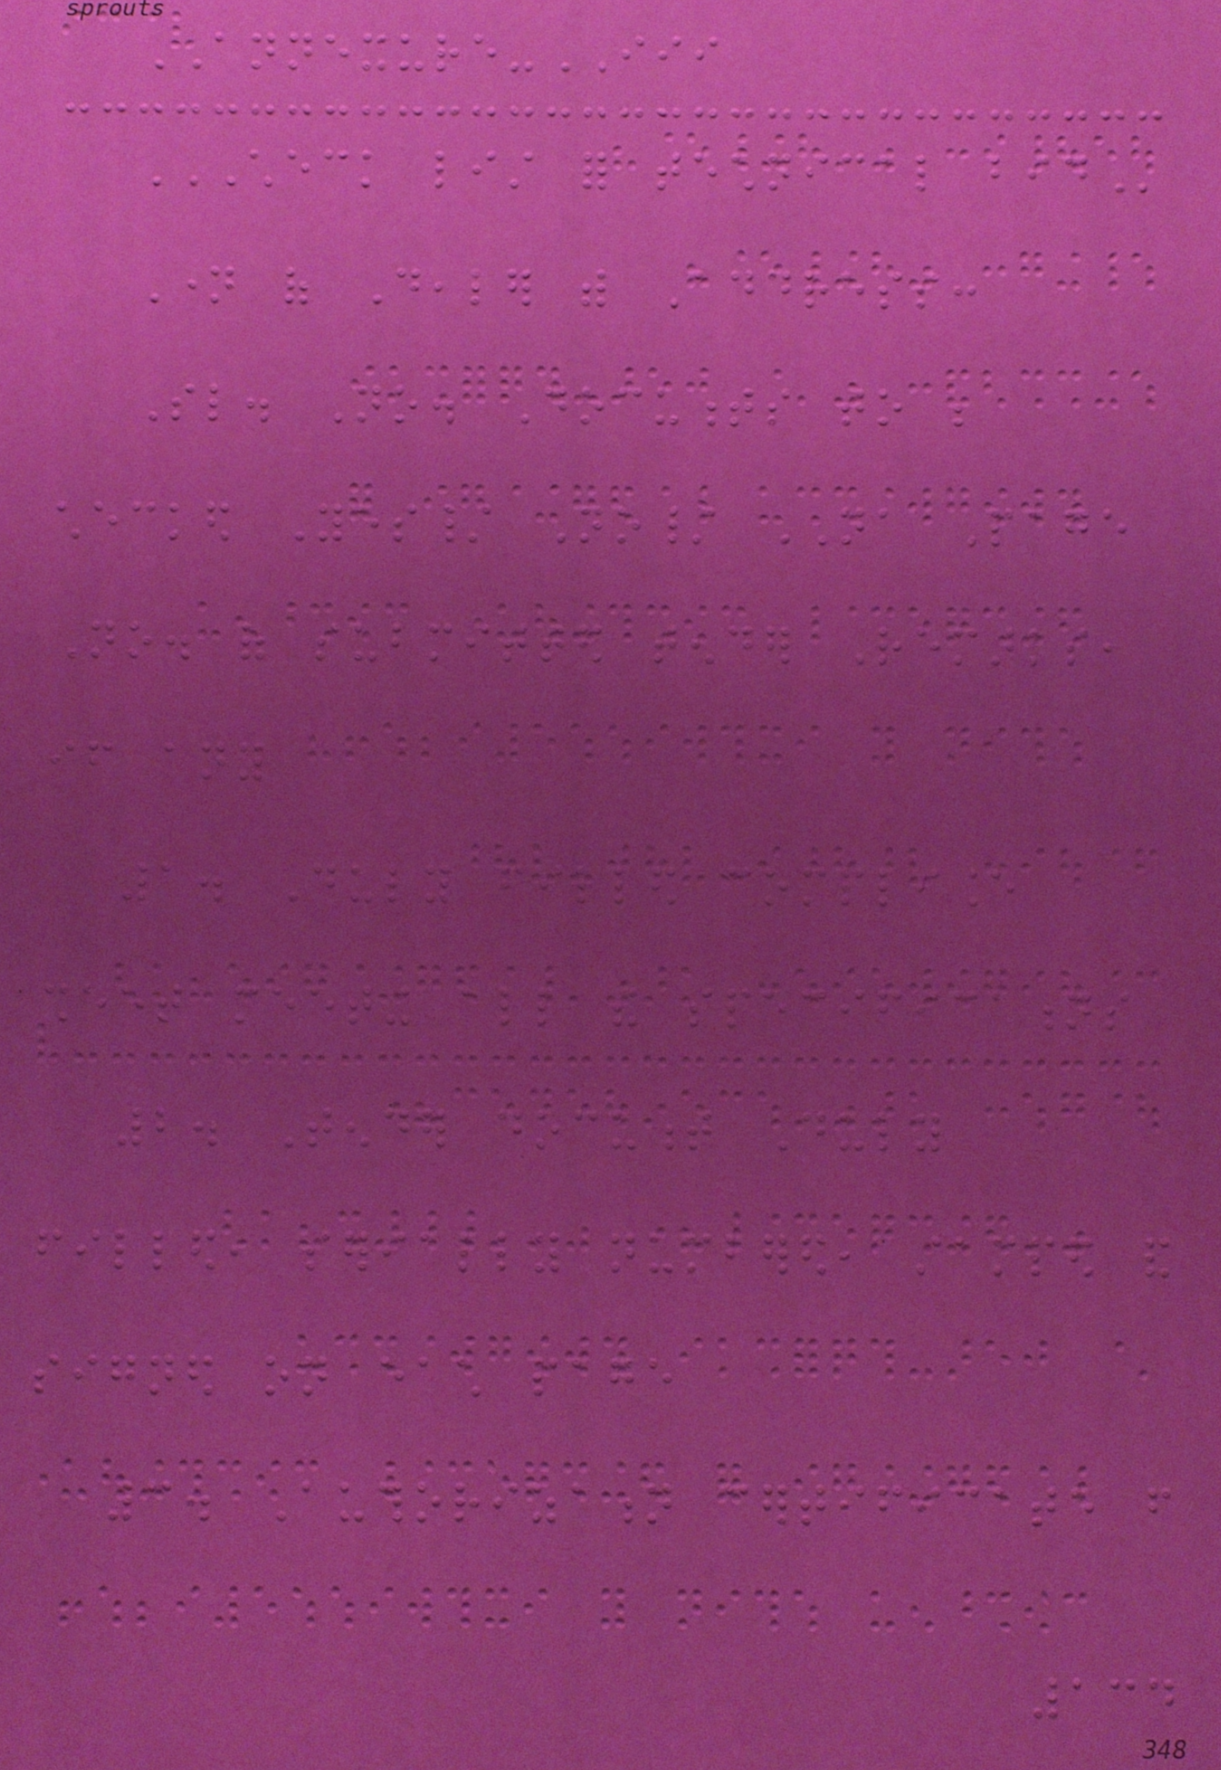ANNEXURE-III
CHECK LIST FOR TECHNICAL BID
Name of Dealer with Address:
Sl. No. Documents to be
checked Yes/ No/ NA Page
No. of submitted tender Remarks,
if any
1. Duly filled compliance
sheet meeting all the specifications
2. Tender document Duly
filled, serially numbered, stamped and
signed on each page
3. Authorization certificate from
134
